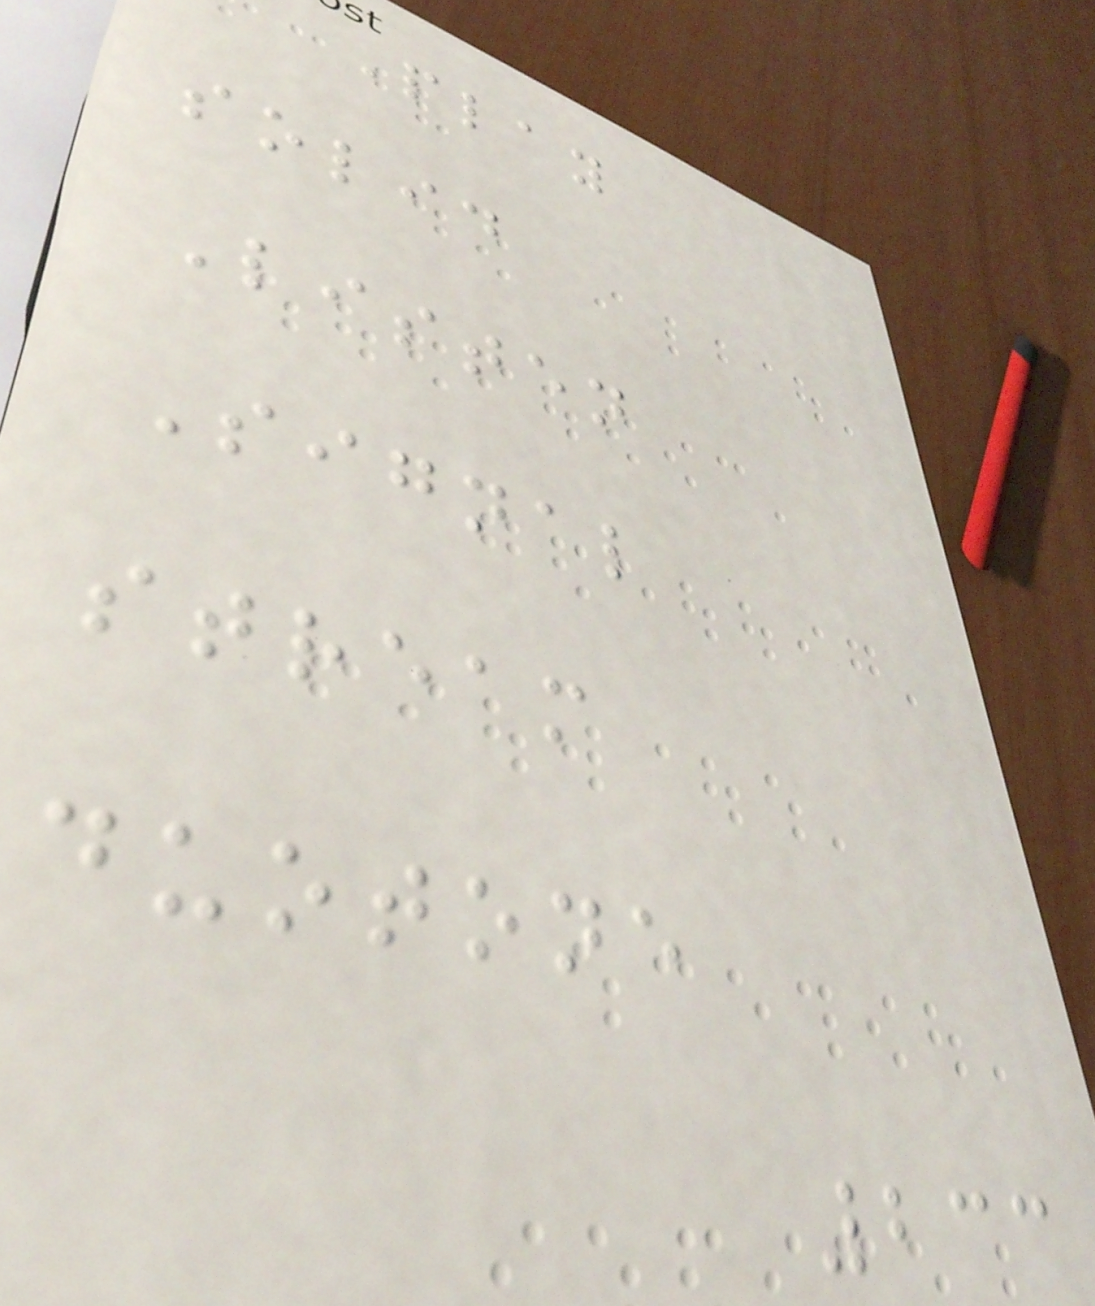Play
solid
Listen
Signal
stream
duotone
233
